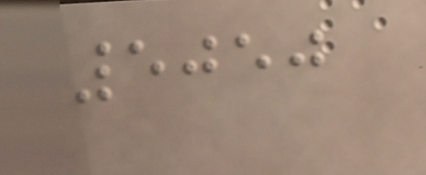5050
